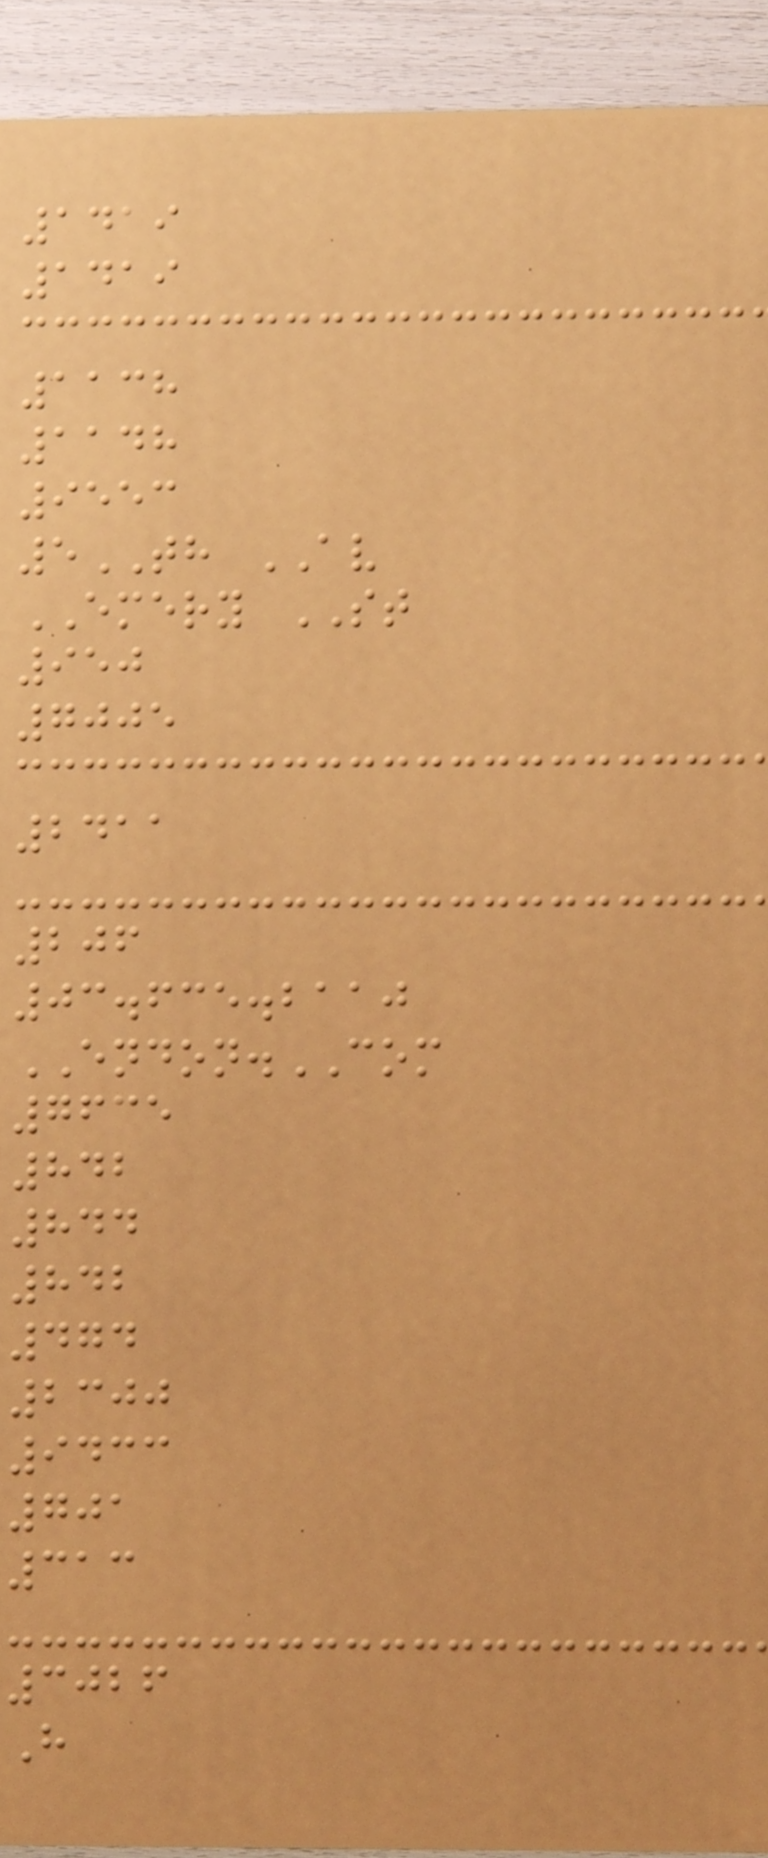1419
1419
1138
1148
9553
5TH AV
EMERY ST
950
7005
2411
206
03.635.2110
ENDON.COM
7635
842
844
842
474
2300
9433
701
313
3026
H
